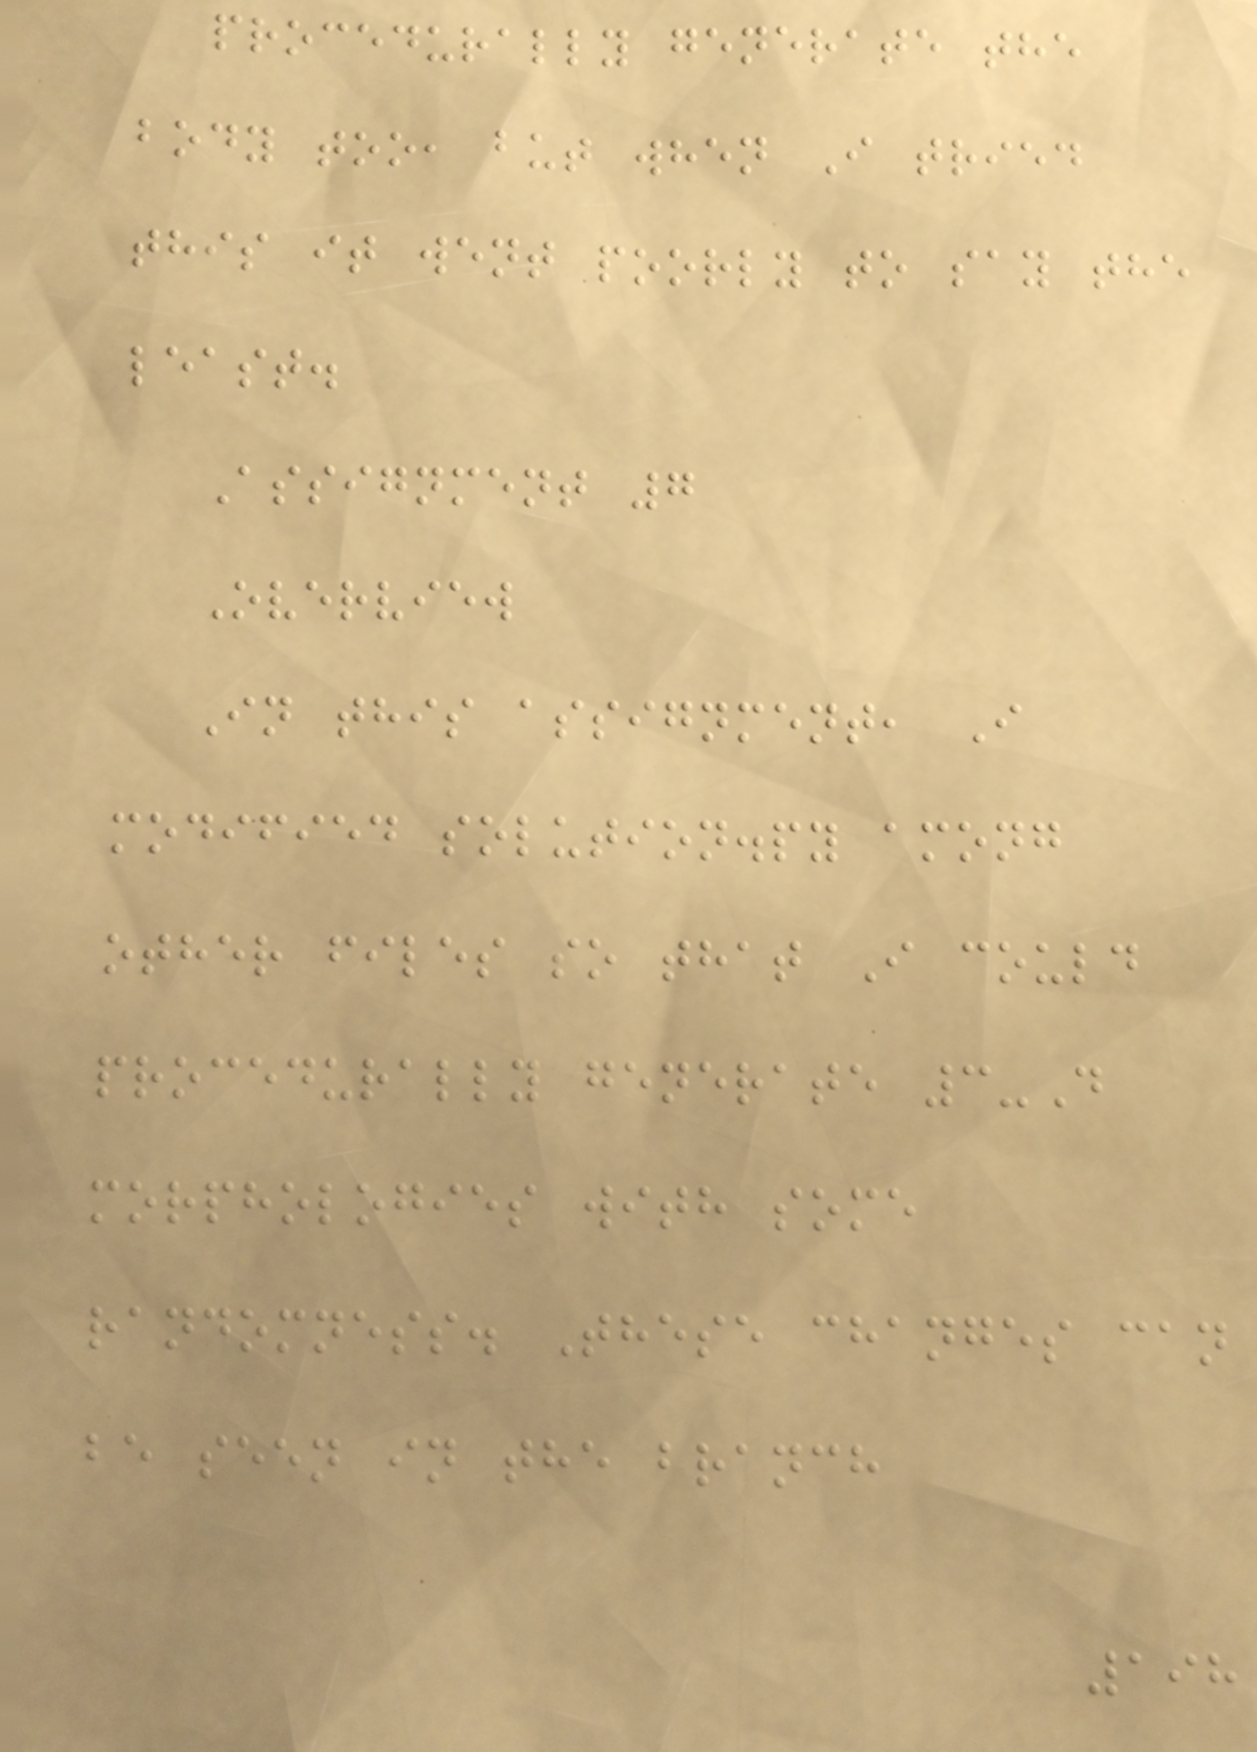procedurally generate the
body too, but when I tried
this it went poorly to say the
least.
Assignment 7
Overview
In this assignment, I
modified solution.py among
other files so that I could
procedurally generate 3-D
morphologies with some
randomness. These changes can
be seen in the branch
198
